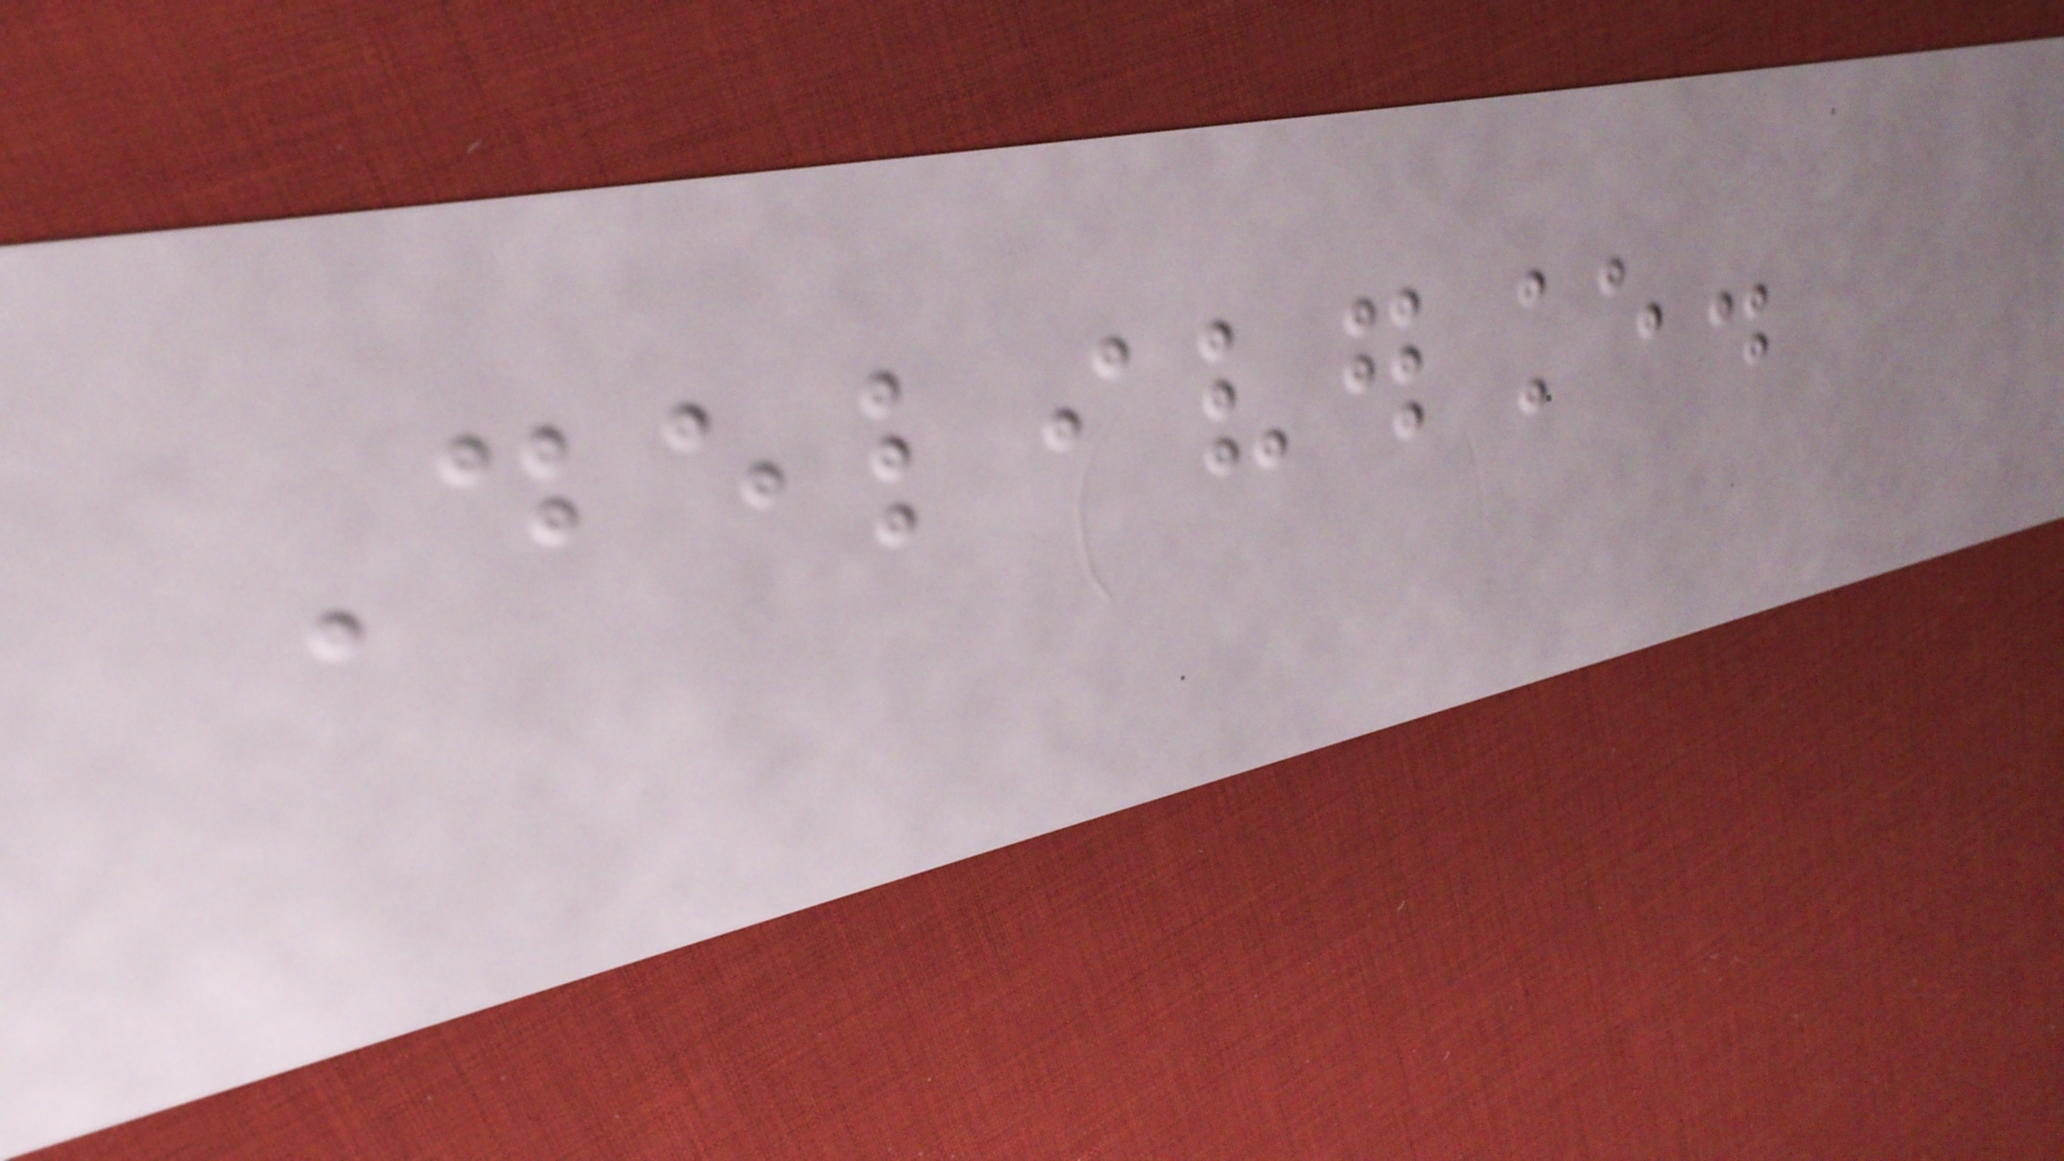Deliverance.
